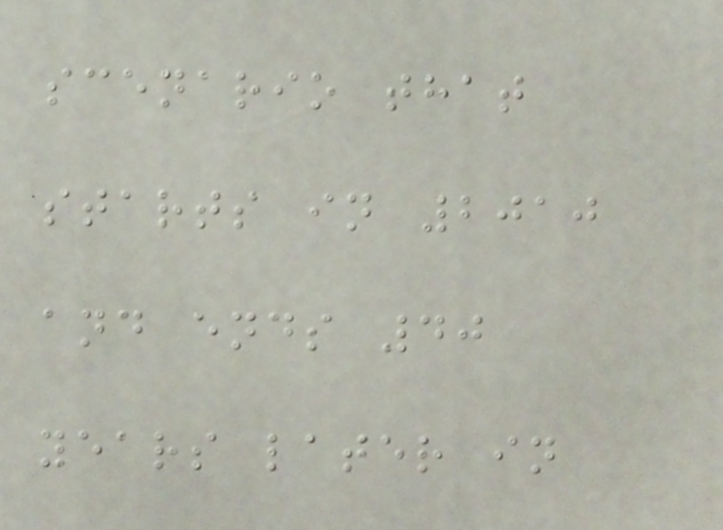scenario that
starts in 2010
and ends 40
years later in
